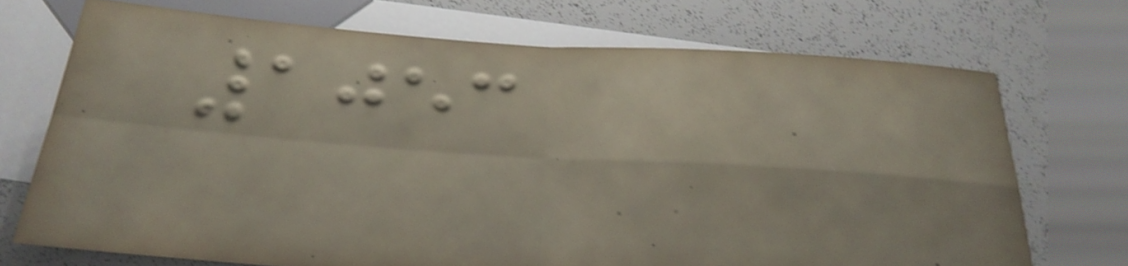1053
